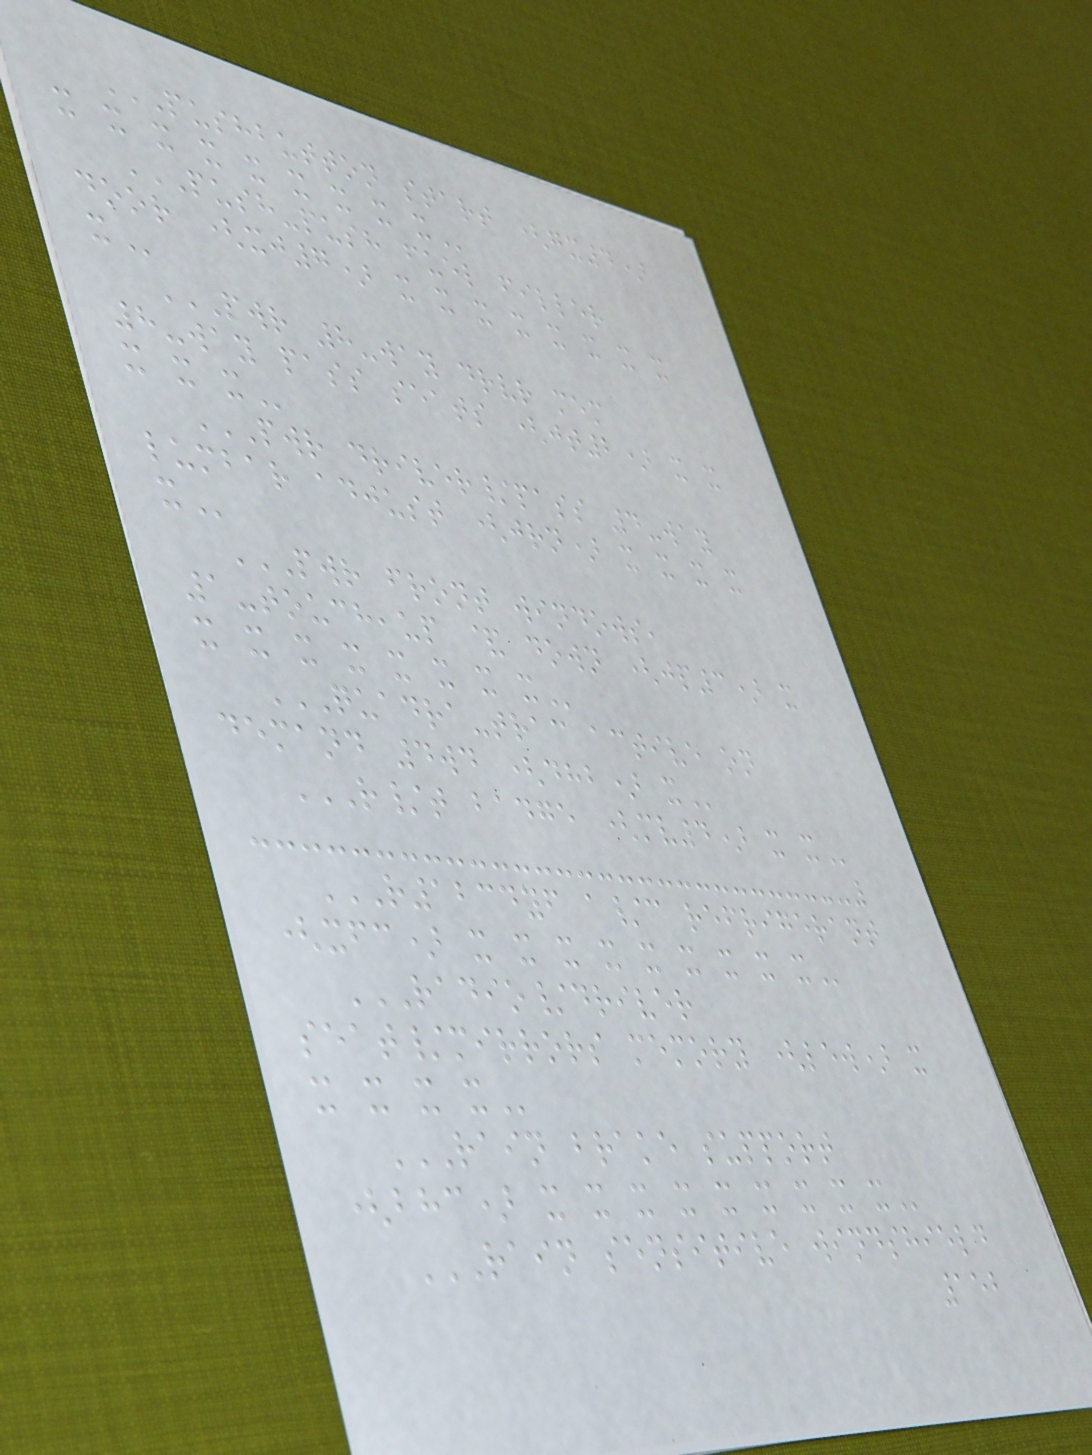PUSHBUTTON START (GX4)
X X X X X X X X X
PUSH-PUSH FUEL FILLER
DOOR (XJ7) X X X X X X X X
X
PWR 8-WAY DRVR MEM
8-WAY PASS SEATS (JT2) X X
X X X
PWR DRIVER/PASS 4-WAY
LUMBAR ADJUST (JRN) X X X X
X
PWR FRONT WINDOWS,
1-TOUCH,UP & DOWN (JP3) X
X X X X X X X X
QUADRA-TRAC ACTIVE ON
DEMAND 4WD (DHB) X
R/T BADGE (MV4) X X
R1234YF A/C REFRIGERANT
(XFC) X X X X X X X X X
RADIO/DRIVER
SEAT/MIRRORS MEMORY (LEW) X
X X X X
RAIN BRAKE SUPPORT
(BHC) X X X X X X X X X
RAIN SENSITIVE WINDSHIELD
152
